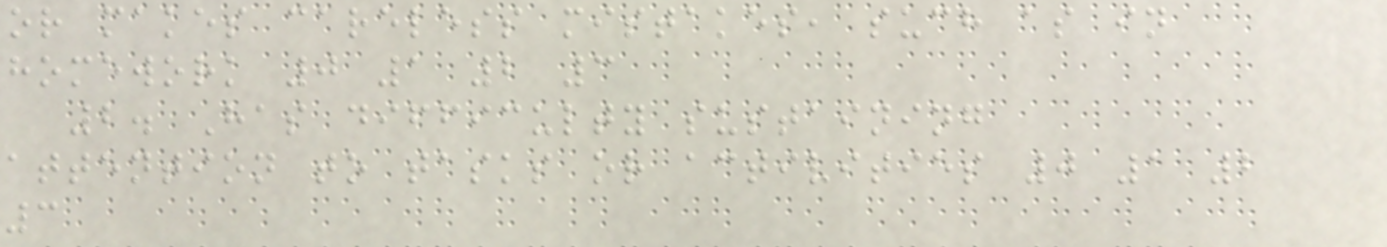or makes careless mistakes, such as in
homework 0 1 2 3
2. Has difficulty sustaining
attention to tasks or activities 0 1 2
3
